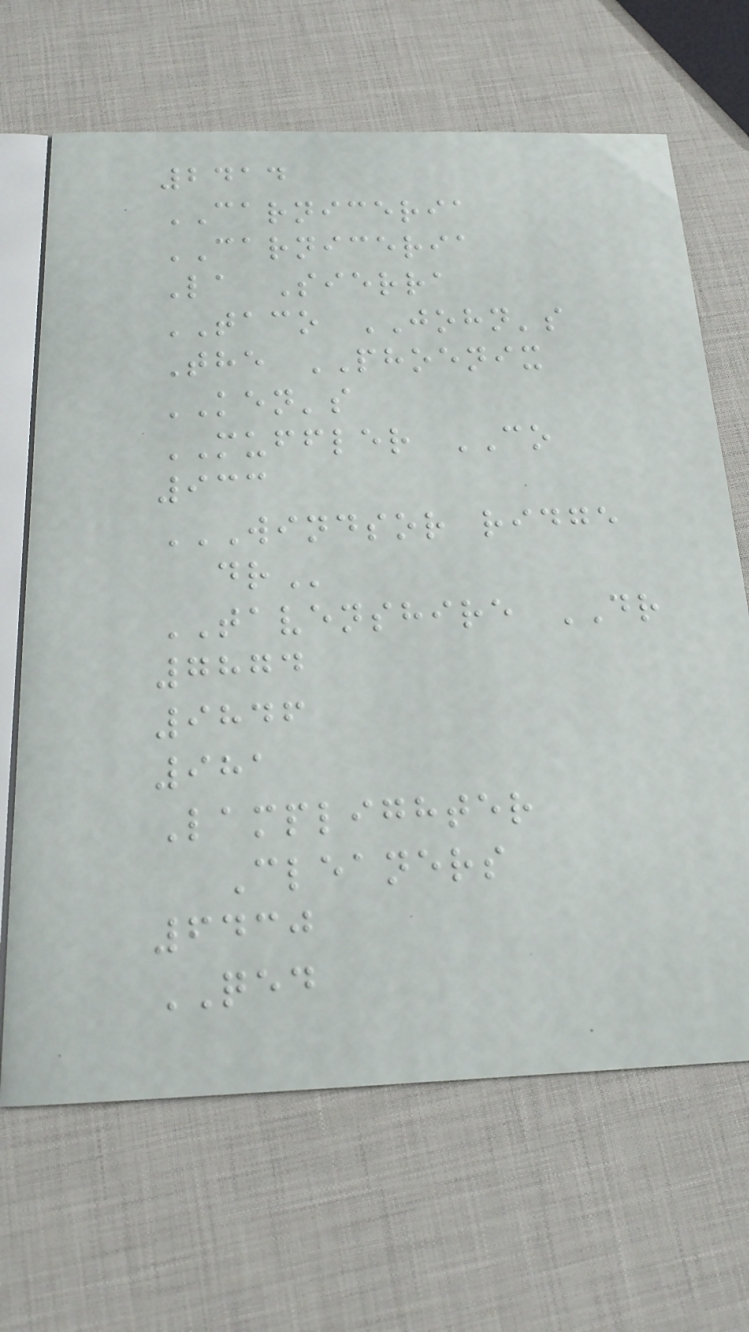2414
CARNICERIA
CARNICERIA
La Sierra
TACO JOHN's
The PHOENIX
KEN's
MUFFLER CO
933
WINDSOR RIDGE
DR
TAVENSHIRE DR
7874
9846
981
Lamplighter
Cleaners
6430
QED
